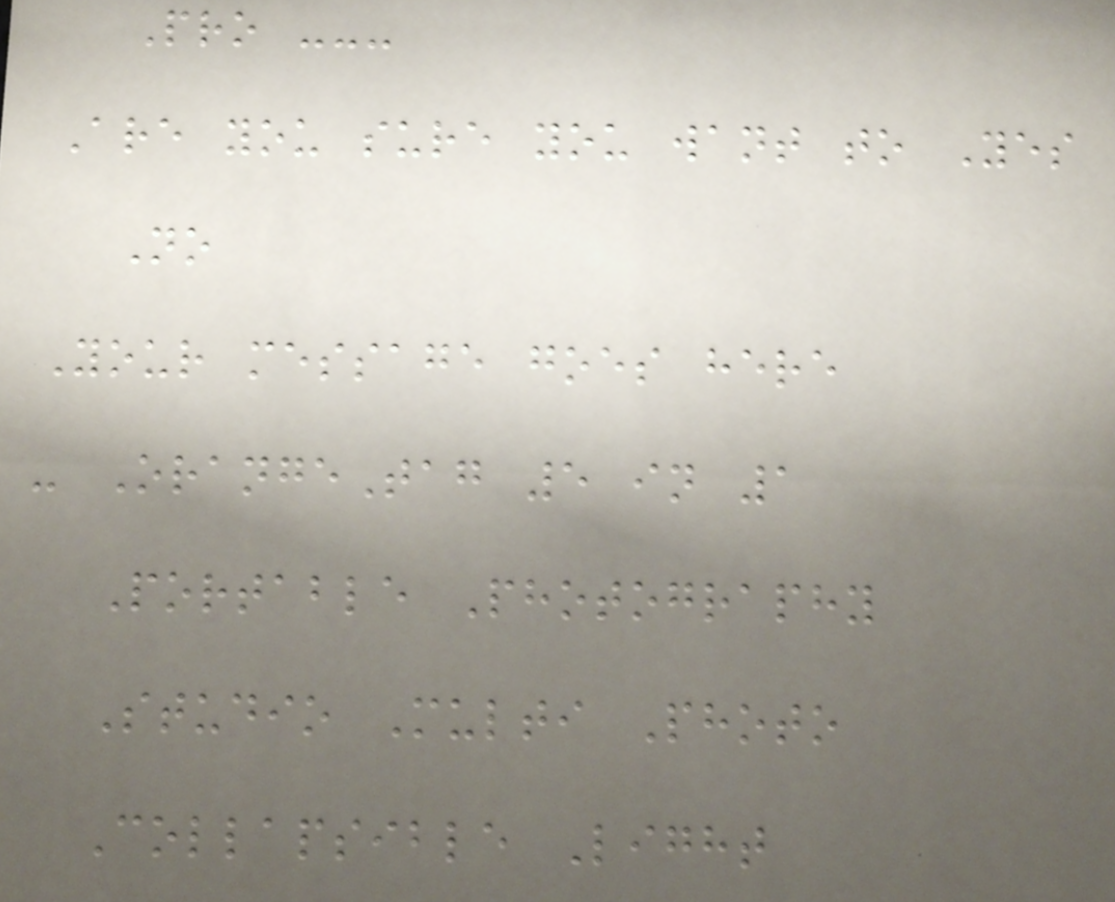Pro ---
Are you sure you want to Yes
No
Your message goes here
- OrangeTag 5 in 1
Portable Photography
Studio Multi Photo
Collapsible Light
